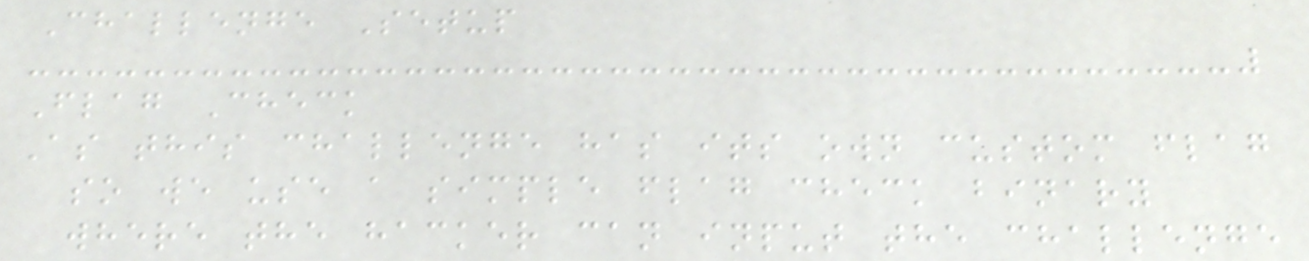Challenge Setup
Flag Check
As this challenge has its own custom flag
so we use a simple flag check binary
where the hacker can input the challenge
